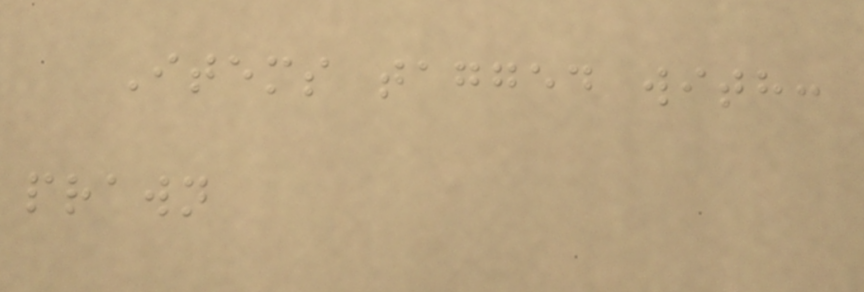Items tagged with:
prawn
